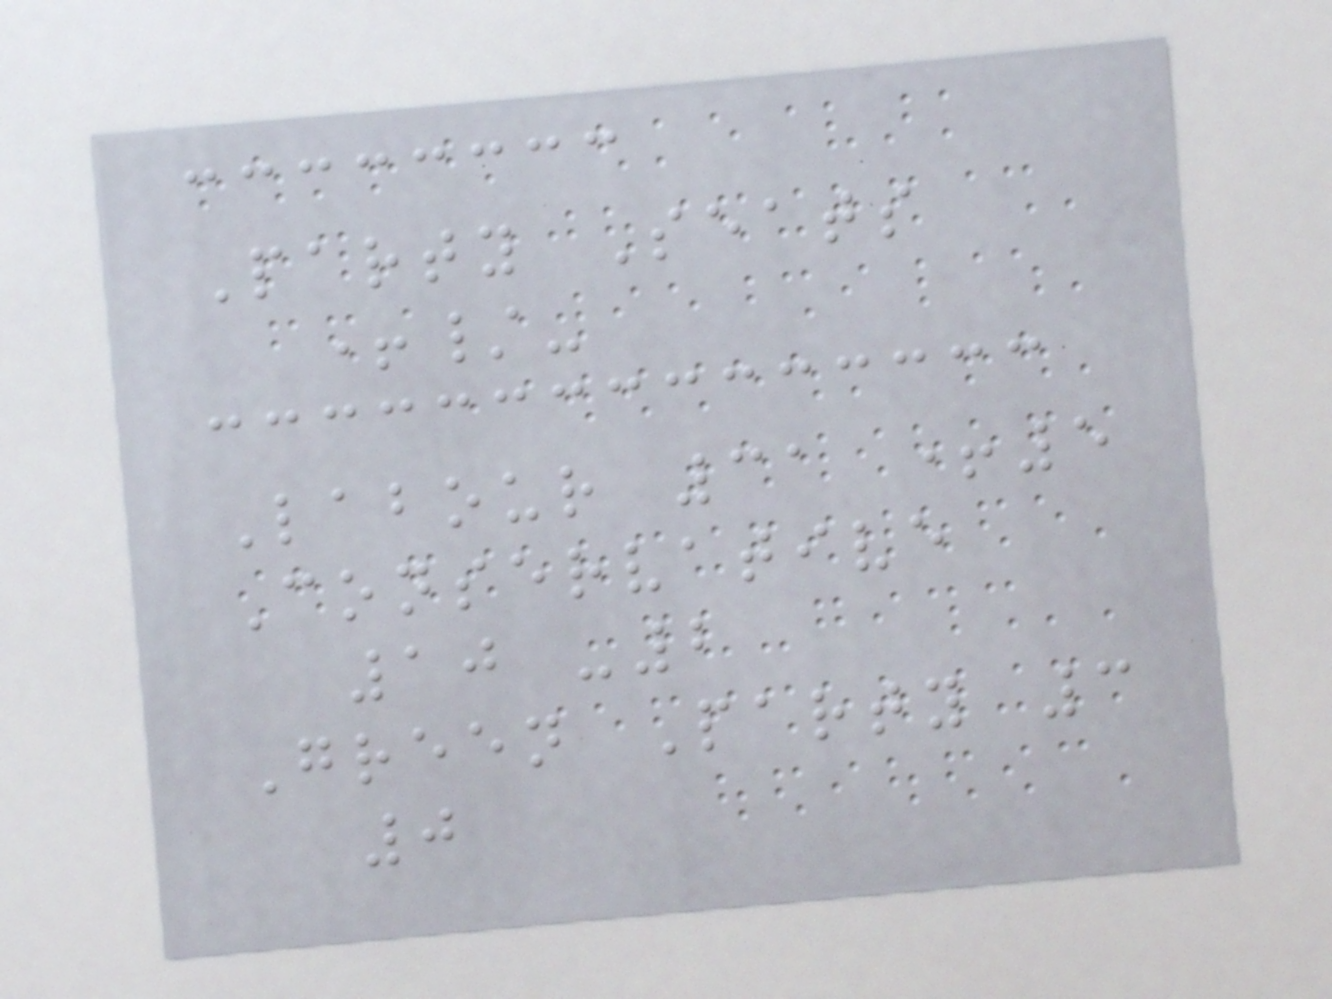Party Seats
+/-
Labour 31 +5
Conservative
10 -2
Green Party 3
0
